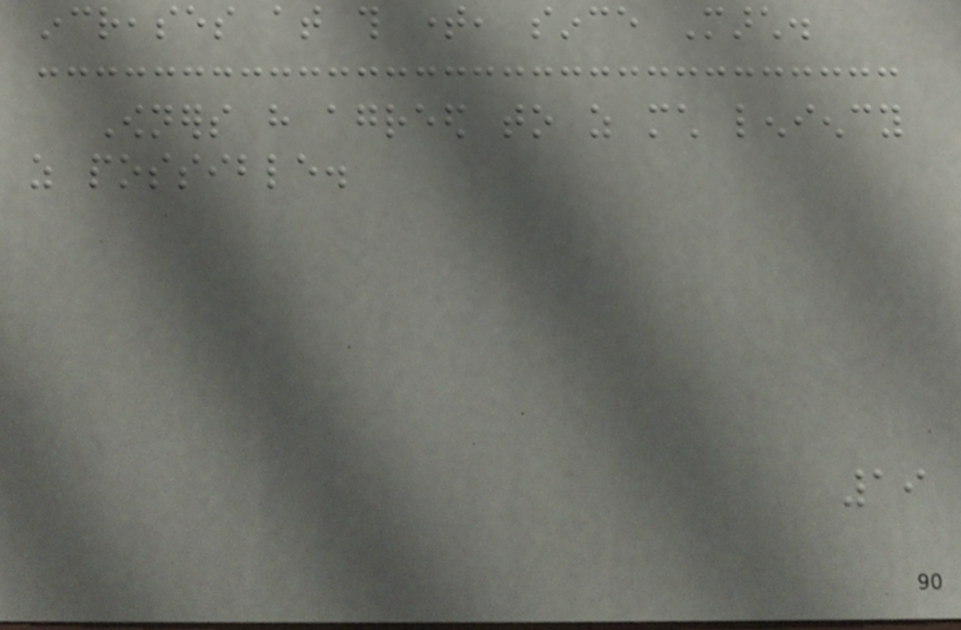increases at this time, since March.
Owners have agreed to as much leniency
as possible.
19
